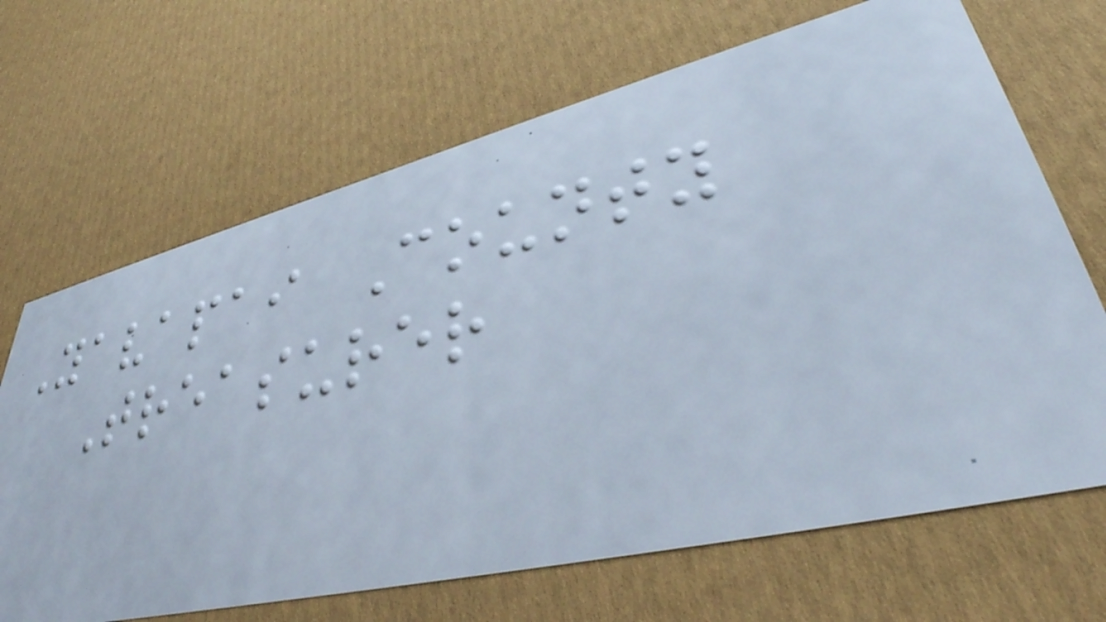Yavapai County
Treasurer
